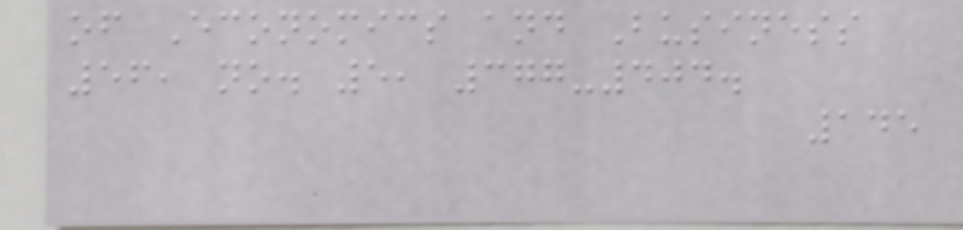of Economics and Business
56, no. 5, 377-404.
145
